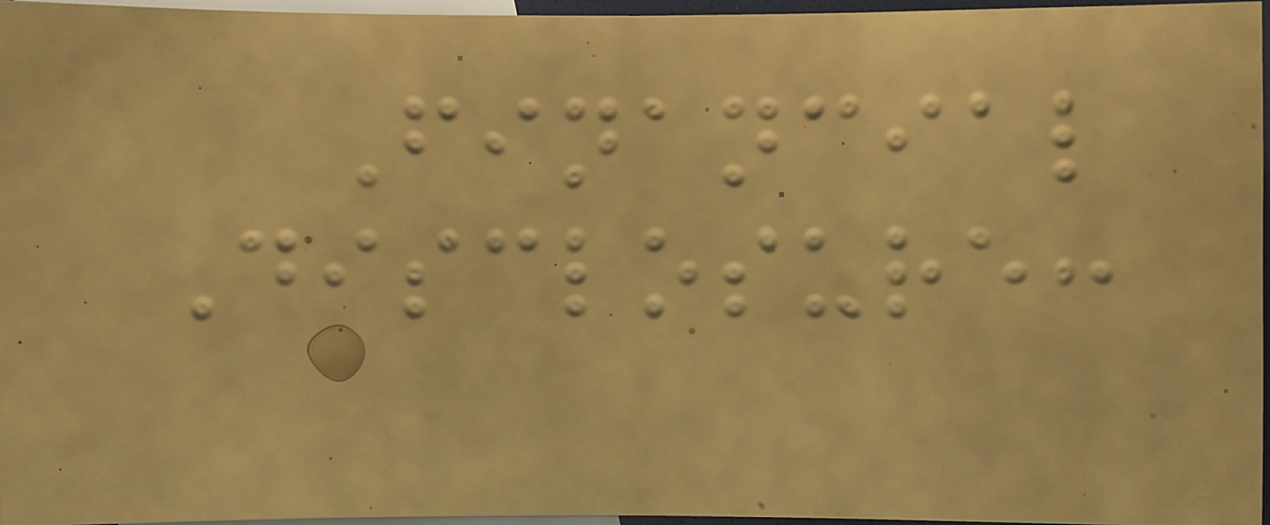Financial
Disclosure:
